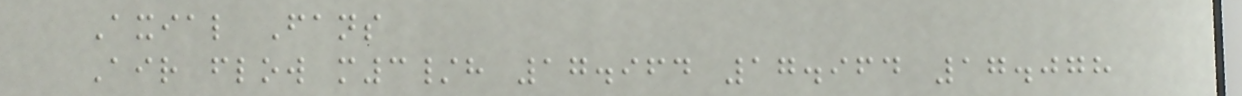Axial Fans
Air flow m3/h 17.964 17.964 17.078
